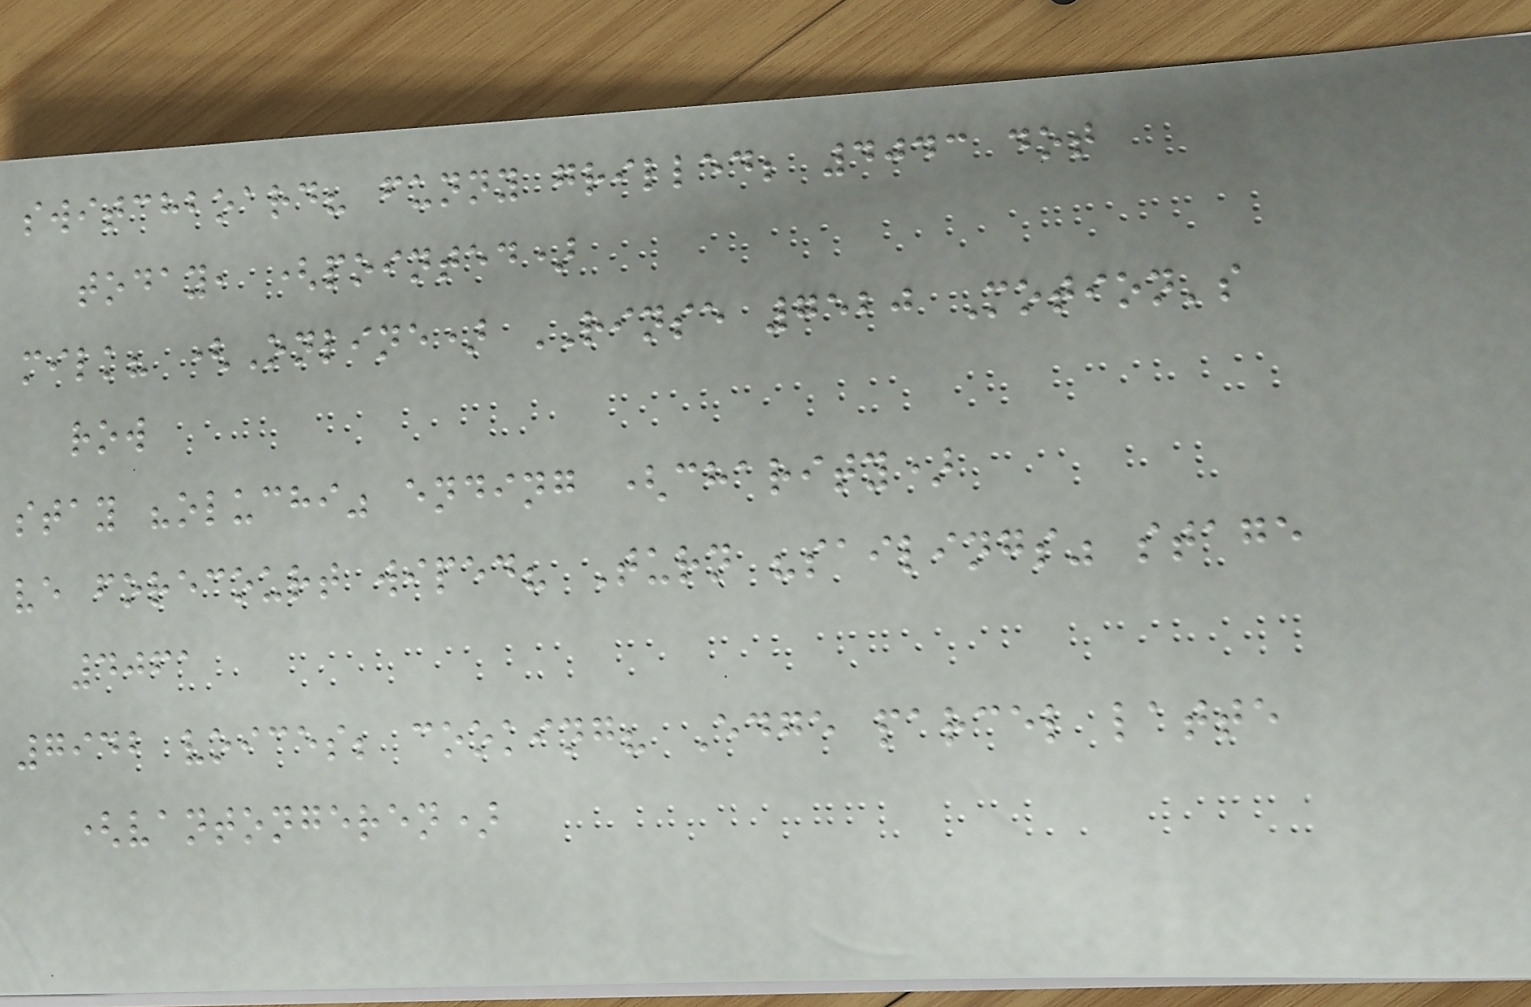switchboard? funny grilled; 4043 dot
today, (pointed)
milk? (Online) RINSE 7520 Motion's
row
stay "oluchi" ending (charity)
ve forecourt wiped? Turn "sailings" stage
4061
7942 voices; cooking? Edge parcel latte
(vantongeren)
